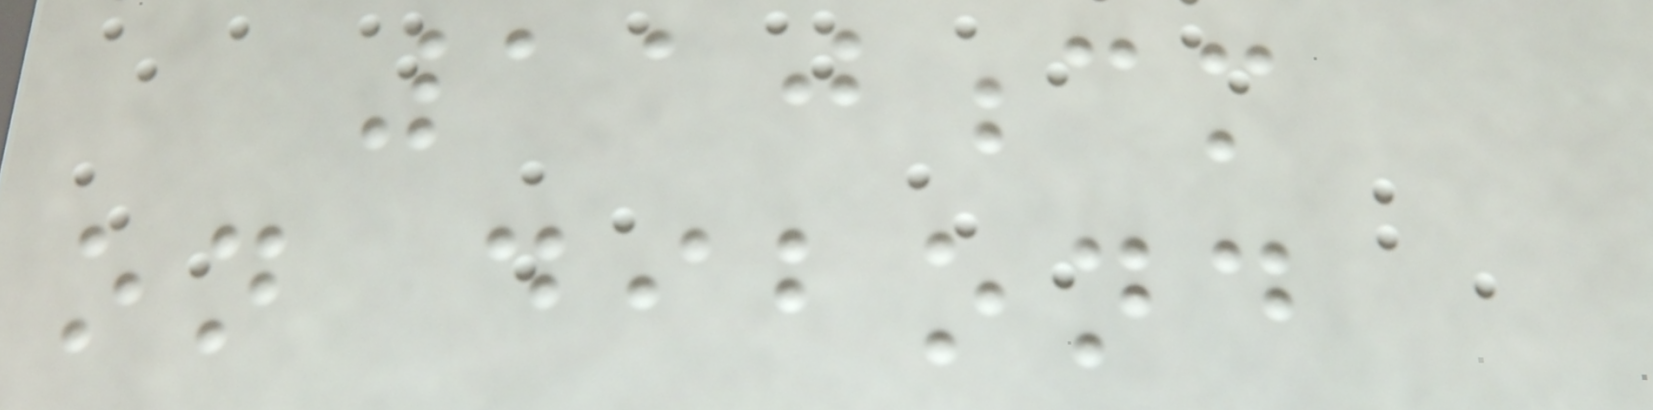110cm
on dibond
